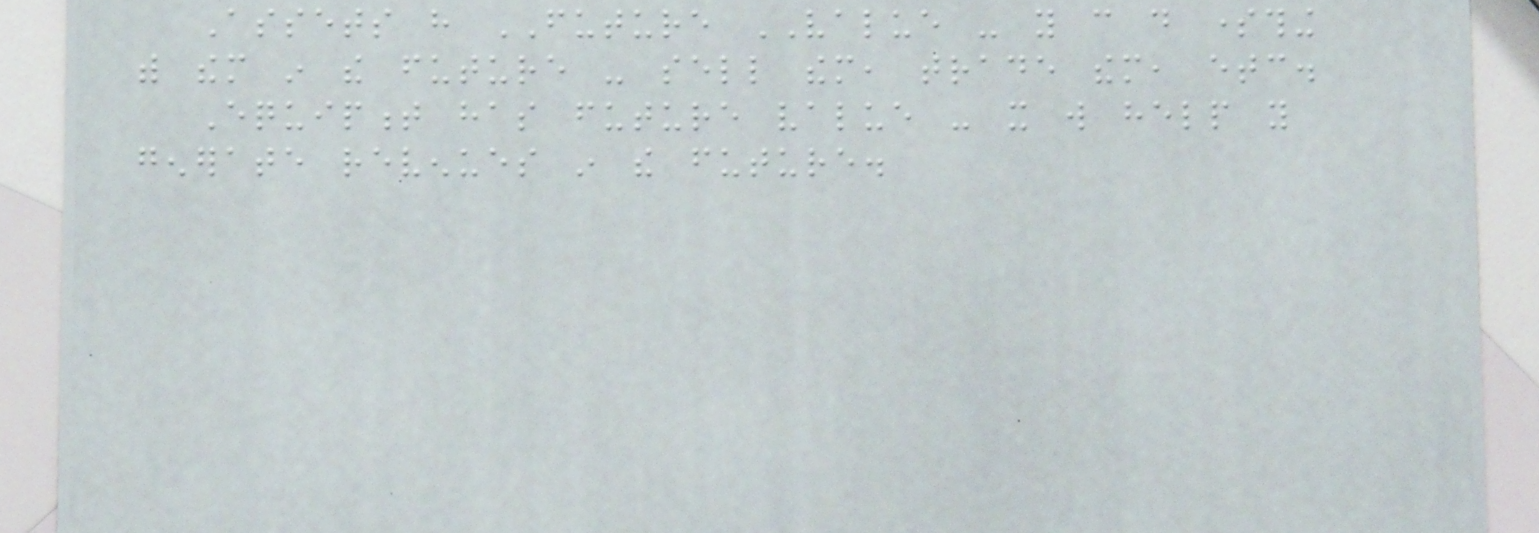Assets have FUTURE VALUE - you can do something
with them in the future - sell them, trade them, etc.
Equipment has future value - it will help you
generate revenues in the future.
